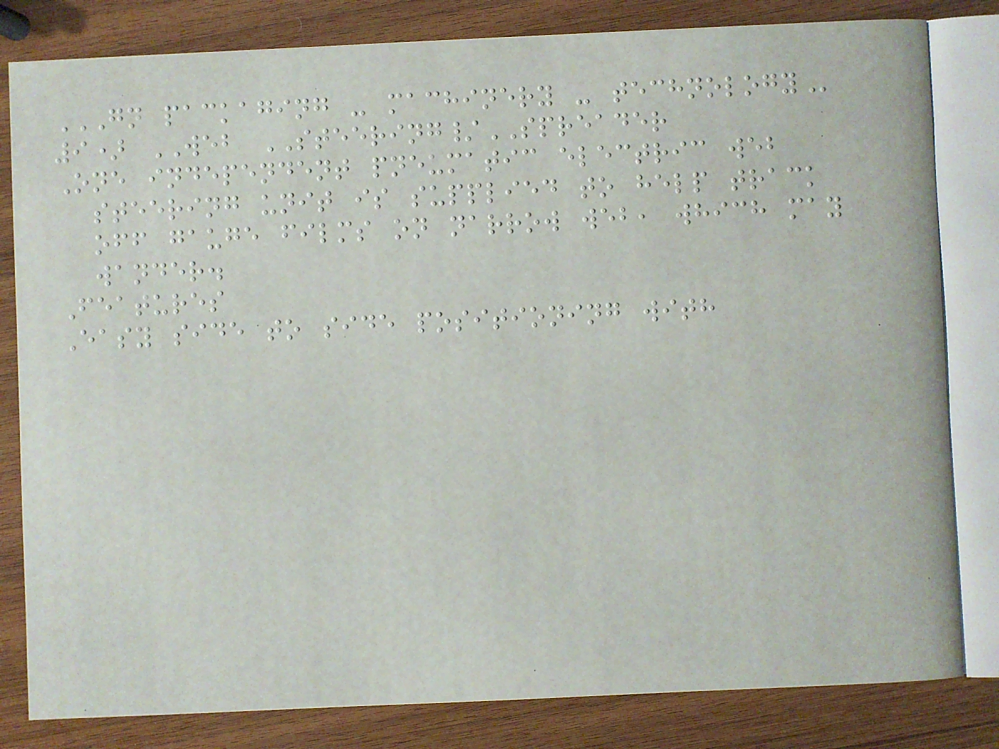GN PACKAGING - MACHINERY - TECHNOLOGY
9) WEB STEERING/SPREADER
One independent pneumatic electric web
steering unit is supplied to help track
off gauge films on narrow web, which may
wander.
Features
Easy side to side positioning with
